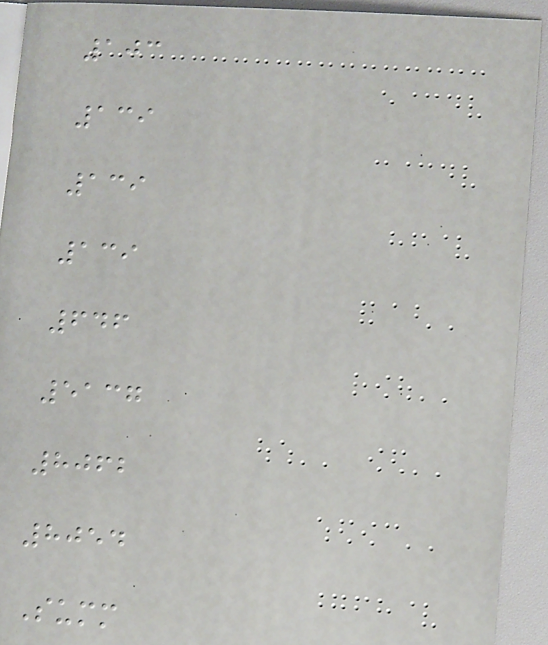103
139
139
139
646
5137
8062
8054
Summ
